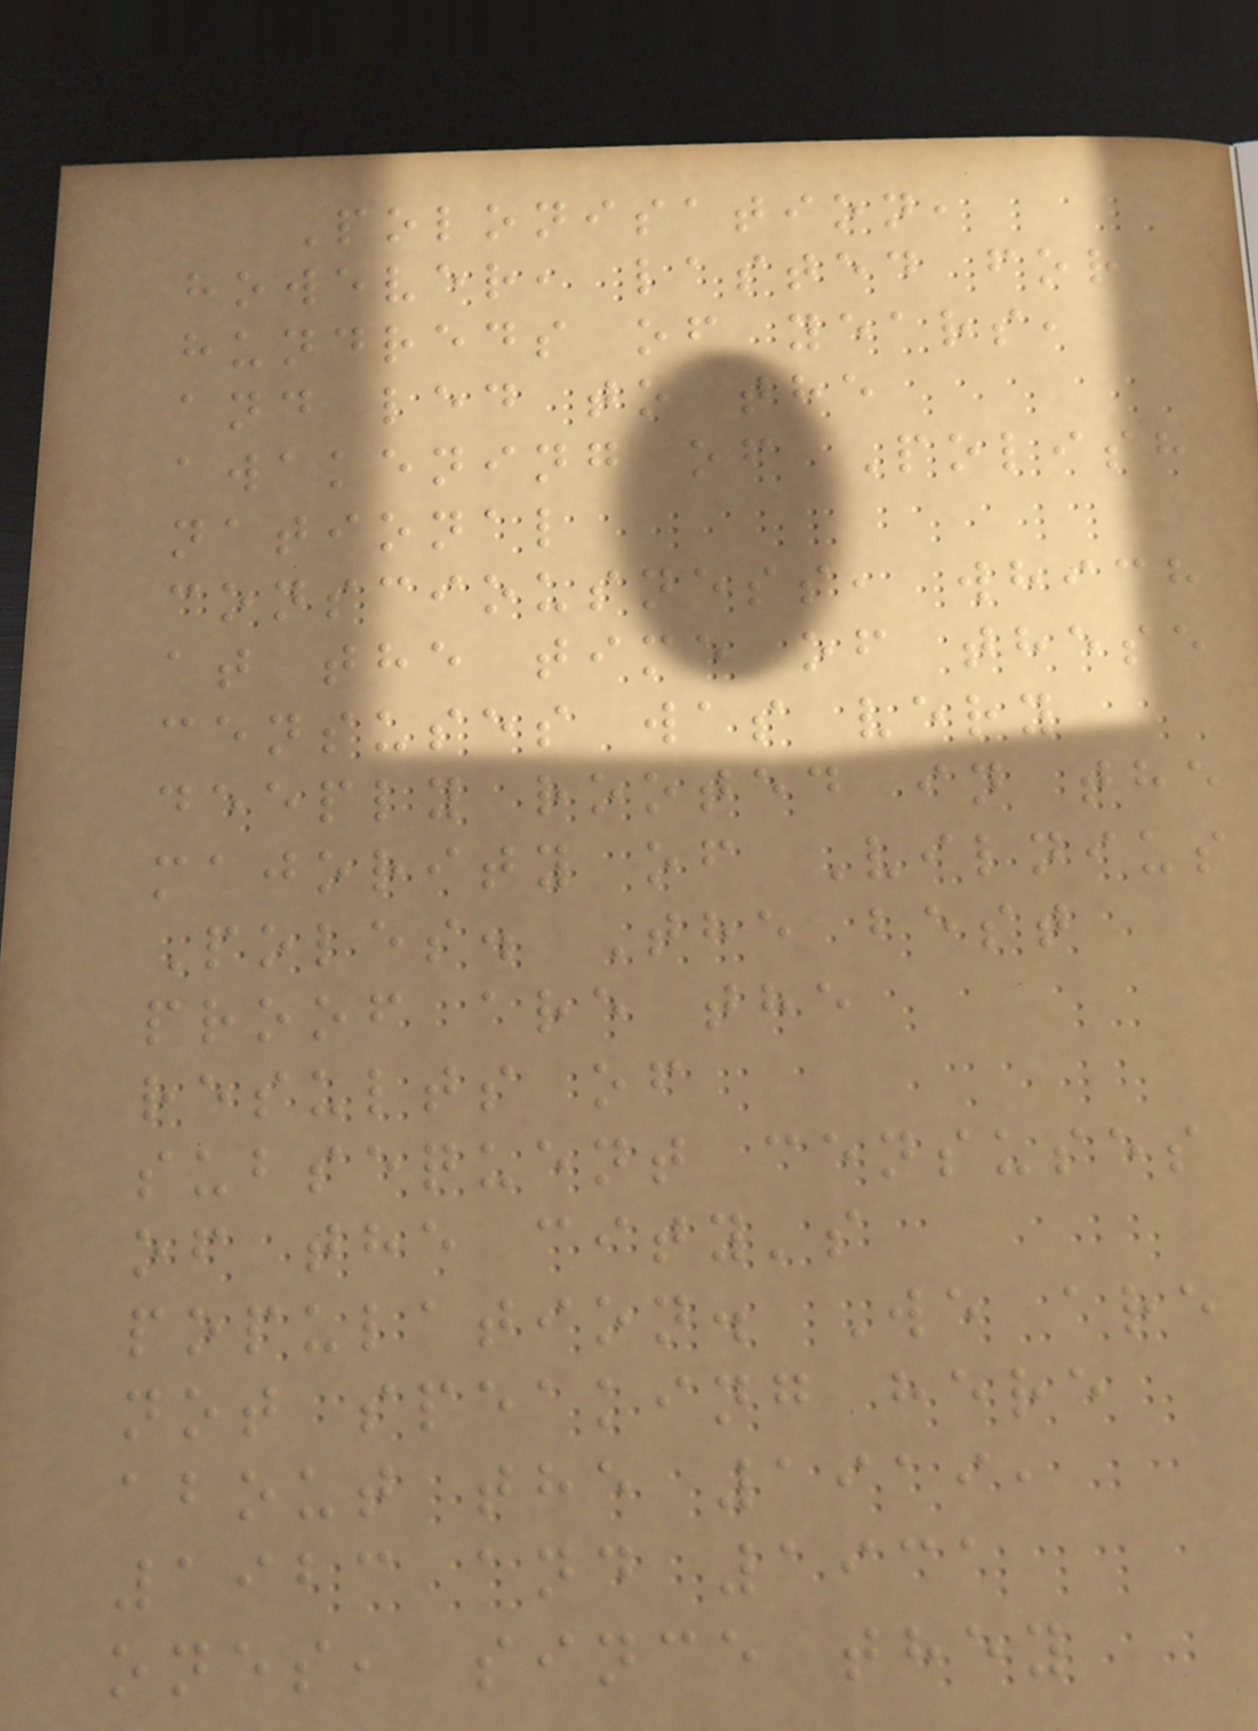Polonisation,
however, lasted for
hundreds of years,
and led to the
awakening of Polish
national
consciousness, which
at the time of these
censuses was very
deeply rooted in the
majority of Vilnius
Poles. The best
proof are the
results of
subsequent censuses
of the city's
population. We are
not speaking here
about the 1919,
1923 and 1931
ones, since they
